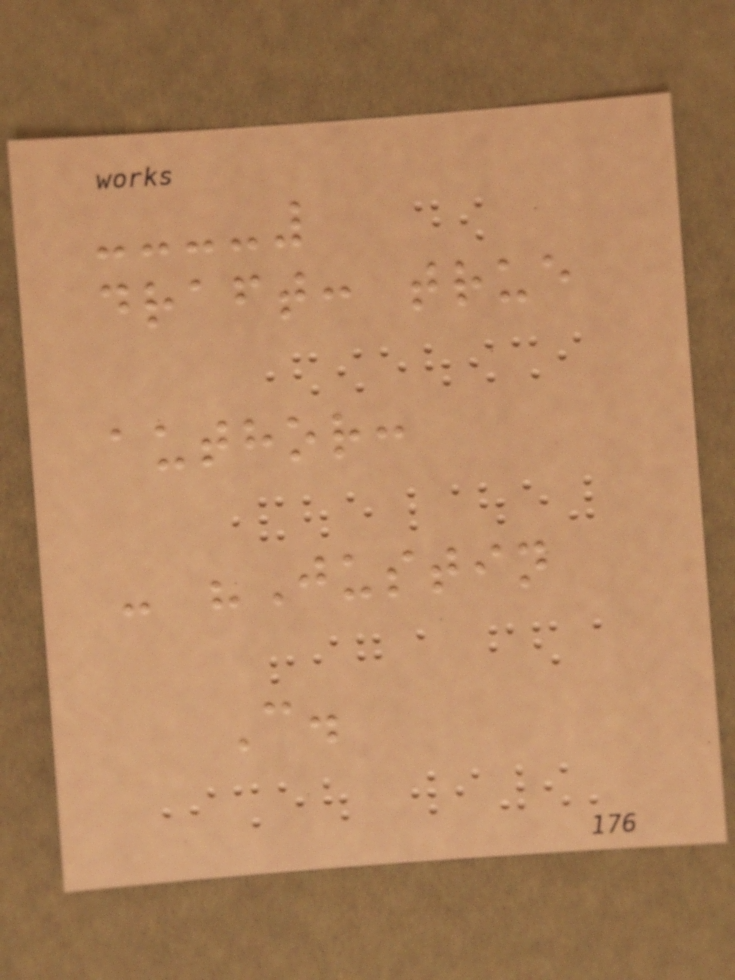draft: true
author:
- "Justin
C.
